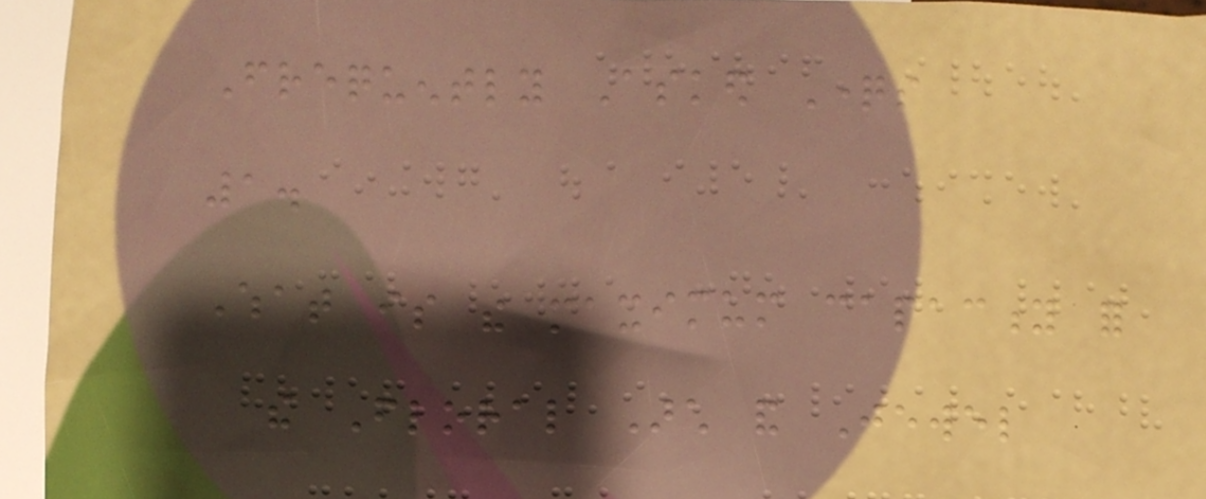Frequently Asked Questions
1.
What is the maximum capacity for
the Floral Arch and Jewel
